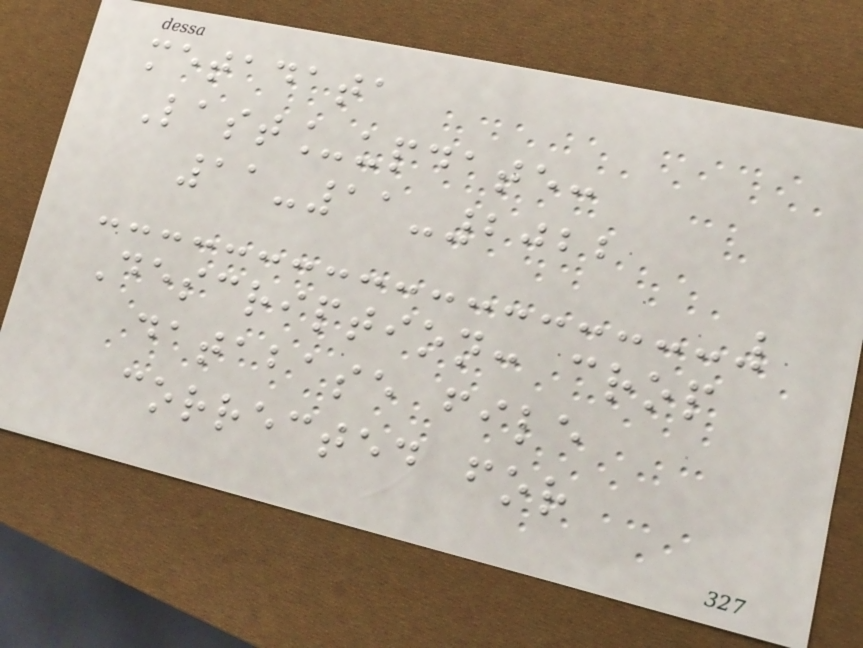metadata
Last_update:
11-11-2022
Description: crop
database file
corrected for
